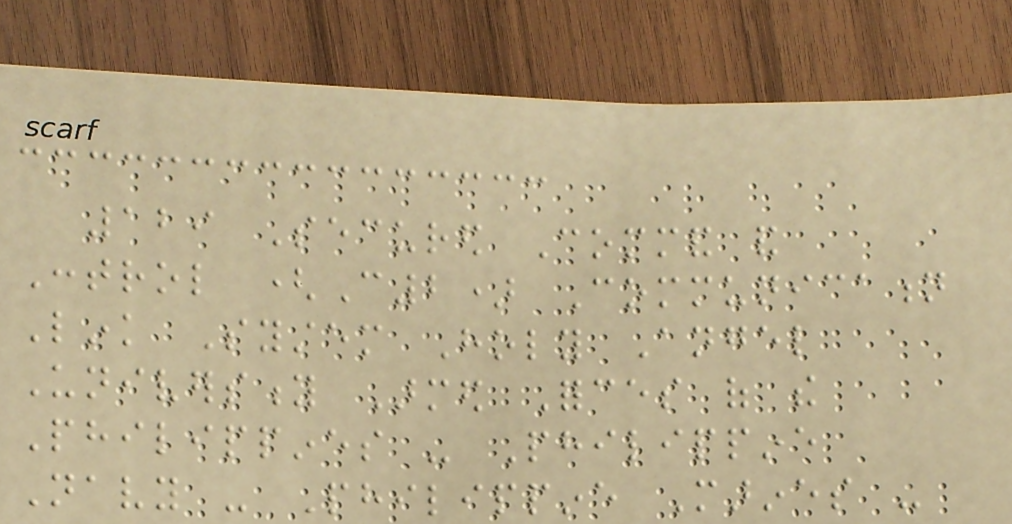129 Secured Command and
Control (C2) Communication
Link System Holy Angel
University Armed Forces of the
Philippines - Philippine
Navy - Philippine Marines -
